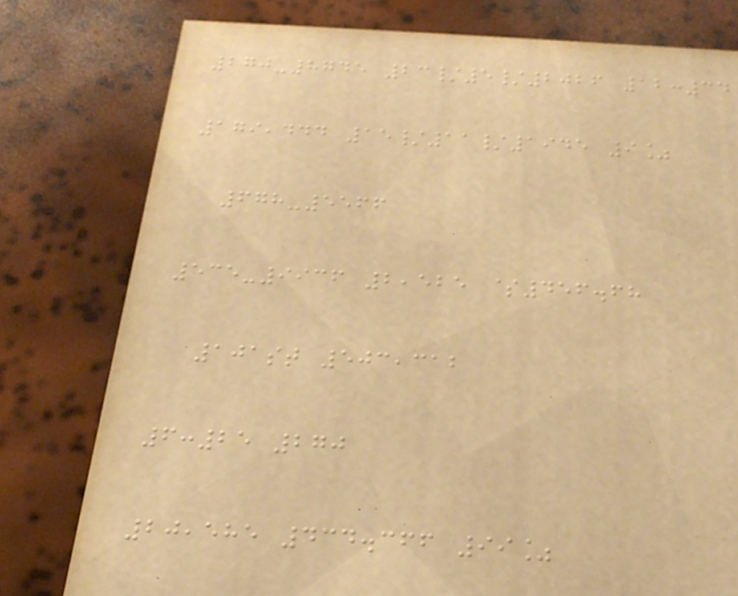270-8745 23/5/2026 12:34
179,444 15/11/1945 9%
678-5566
535-9936 2,525 $456.68
101st 503,312
6:25 270
20,585 434.366 99%
